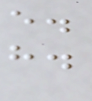e.
h.
